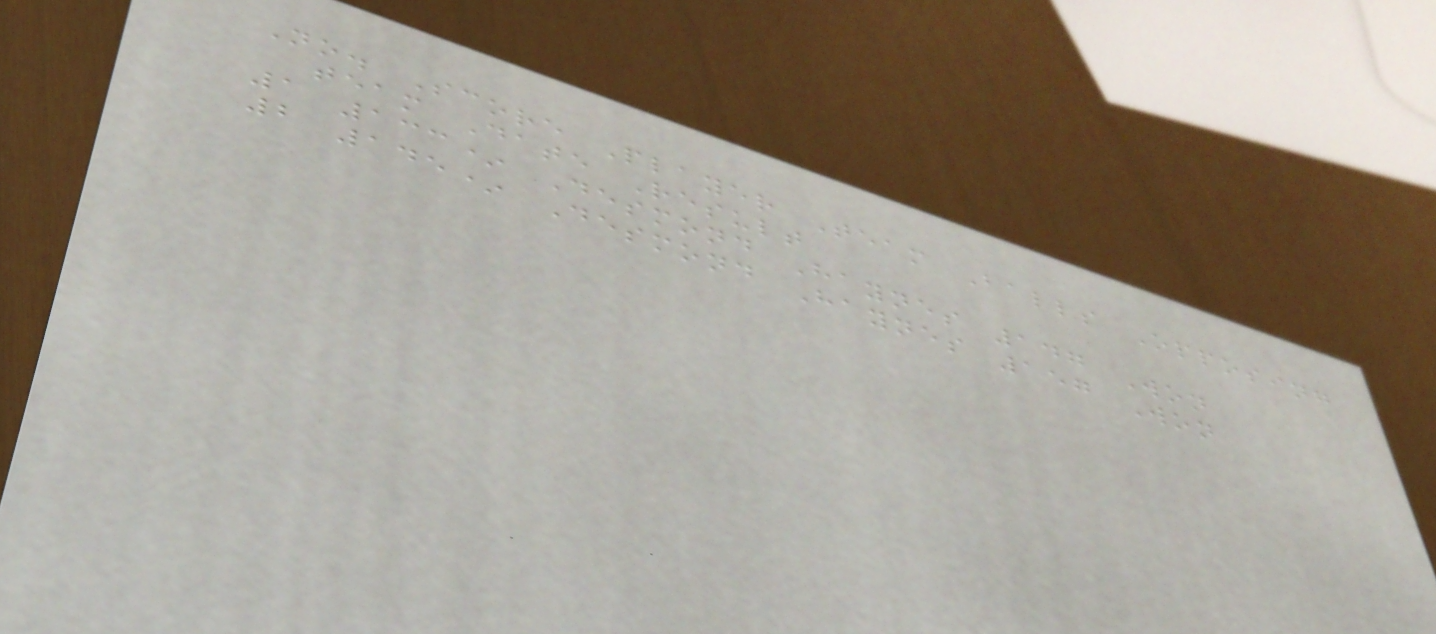No. Score Player Team Balls Opposing
team Date Result
1 133* Desmond Haynes 147 Won
2 145* Desmond Haynes 157 Won
